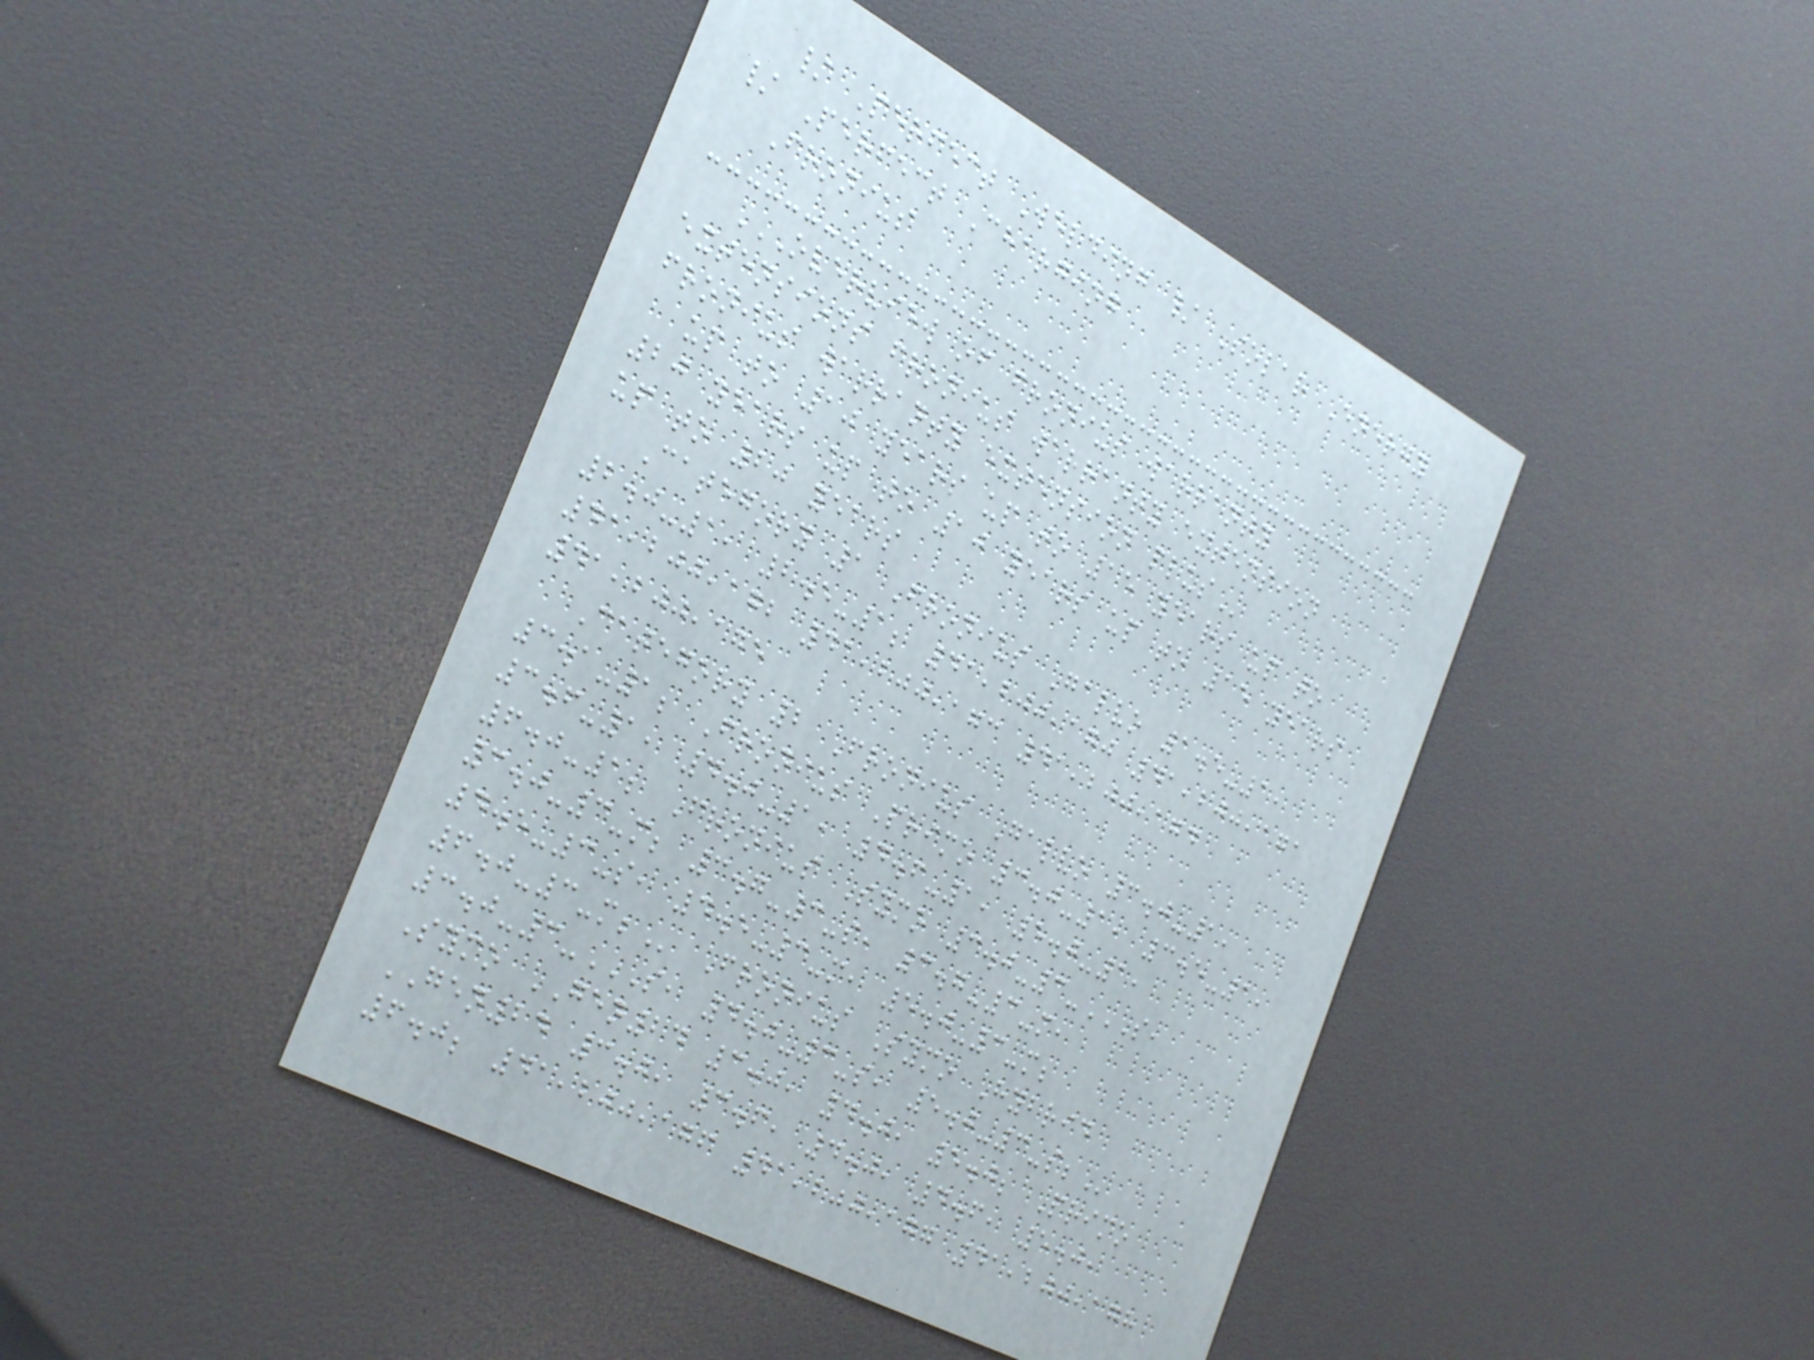/ Perfect Welding / Solar Energy
/ Perfect Charging
Fronius
OVERVIEW OF FRONIUS WARRANTY
EXTENSIONS FRONIUS WARRANTY EXTENSION
FRONIUS WARRANTY EXTENSION PLUS
up to 10 years up to 15 years up to
20 years up to 10 years up to 15 years
up to 20 years
Category 1 Fronius Galvo 1.5-1,
2.0-1, 2.5-1; 41,200,170 41,200,171
41,200,172 41,200,173 41,200,174
41,200,175
Category 2 Fronius Galvo 3.0-1,
3.1-1; Fronius Primo 3.0-1, 3.5-1,
3.6-1, 4.0-1, 4.6-1, 5.0-1,
6.0-1; Fronius Symo 3.0-3-S,
3.0-3-M; 3.7-3-S, 3.7-3-M,
4.5-3-S, 4.5-3-M, 5.0-3-M;
6.0-3-M; Fronius Symo Hybrid
3.0-3-S, 4.0-3-S, 5.0-3-S;
Symo GEN24 3.0, 4.0, 5.0; Primo
GEN24 3.0, 3.6, 4.0, 4.6, 5.0,
6.0; 41,200,176 41,200,177 41,200,178
